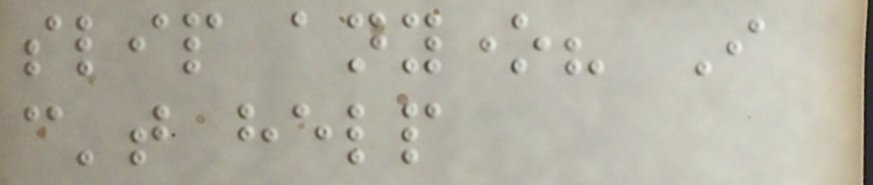slip anyone? I
can't help
